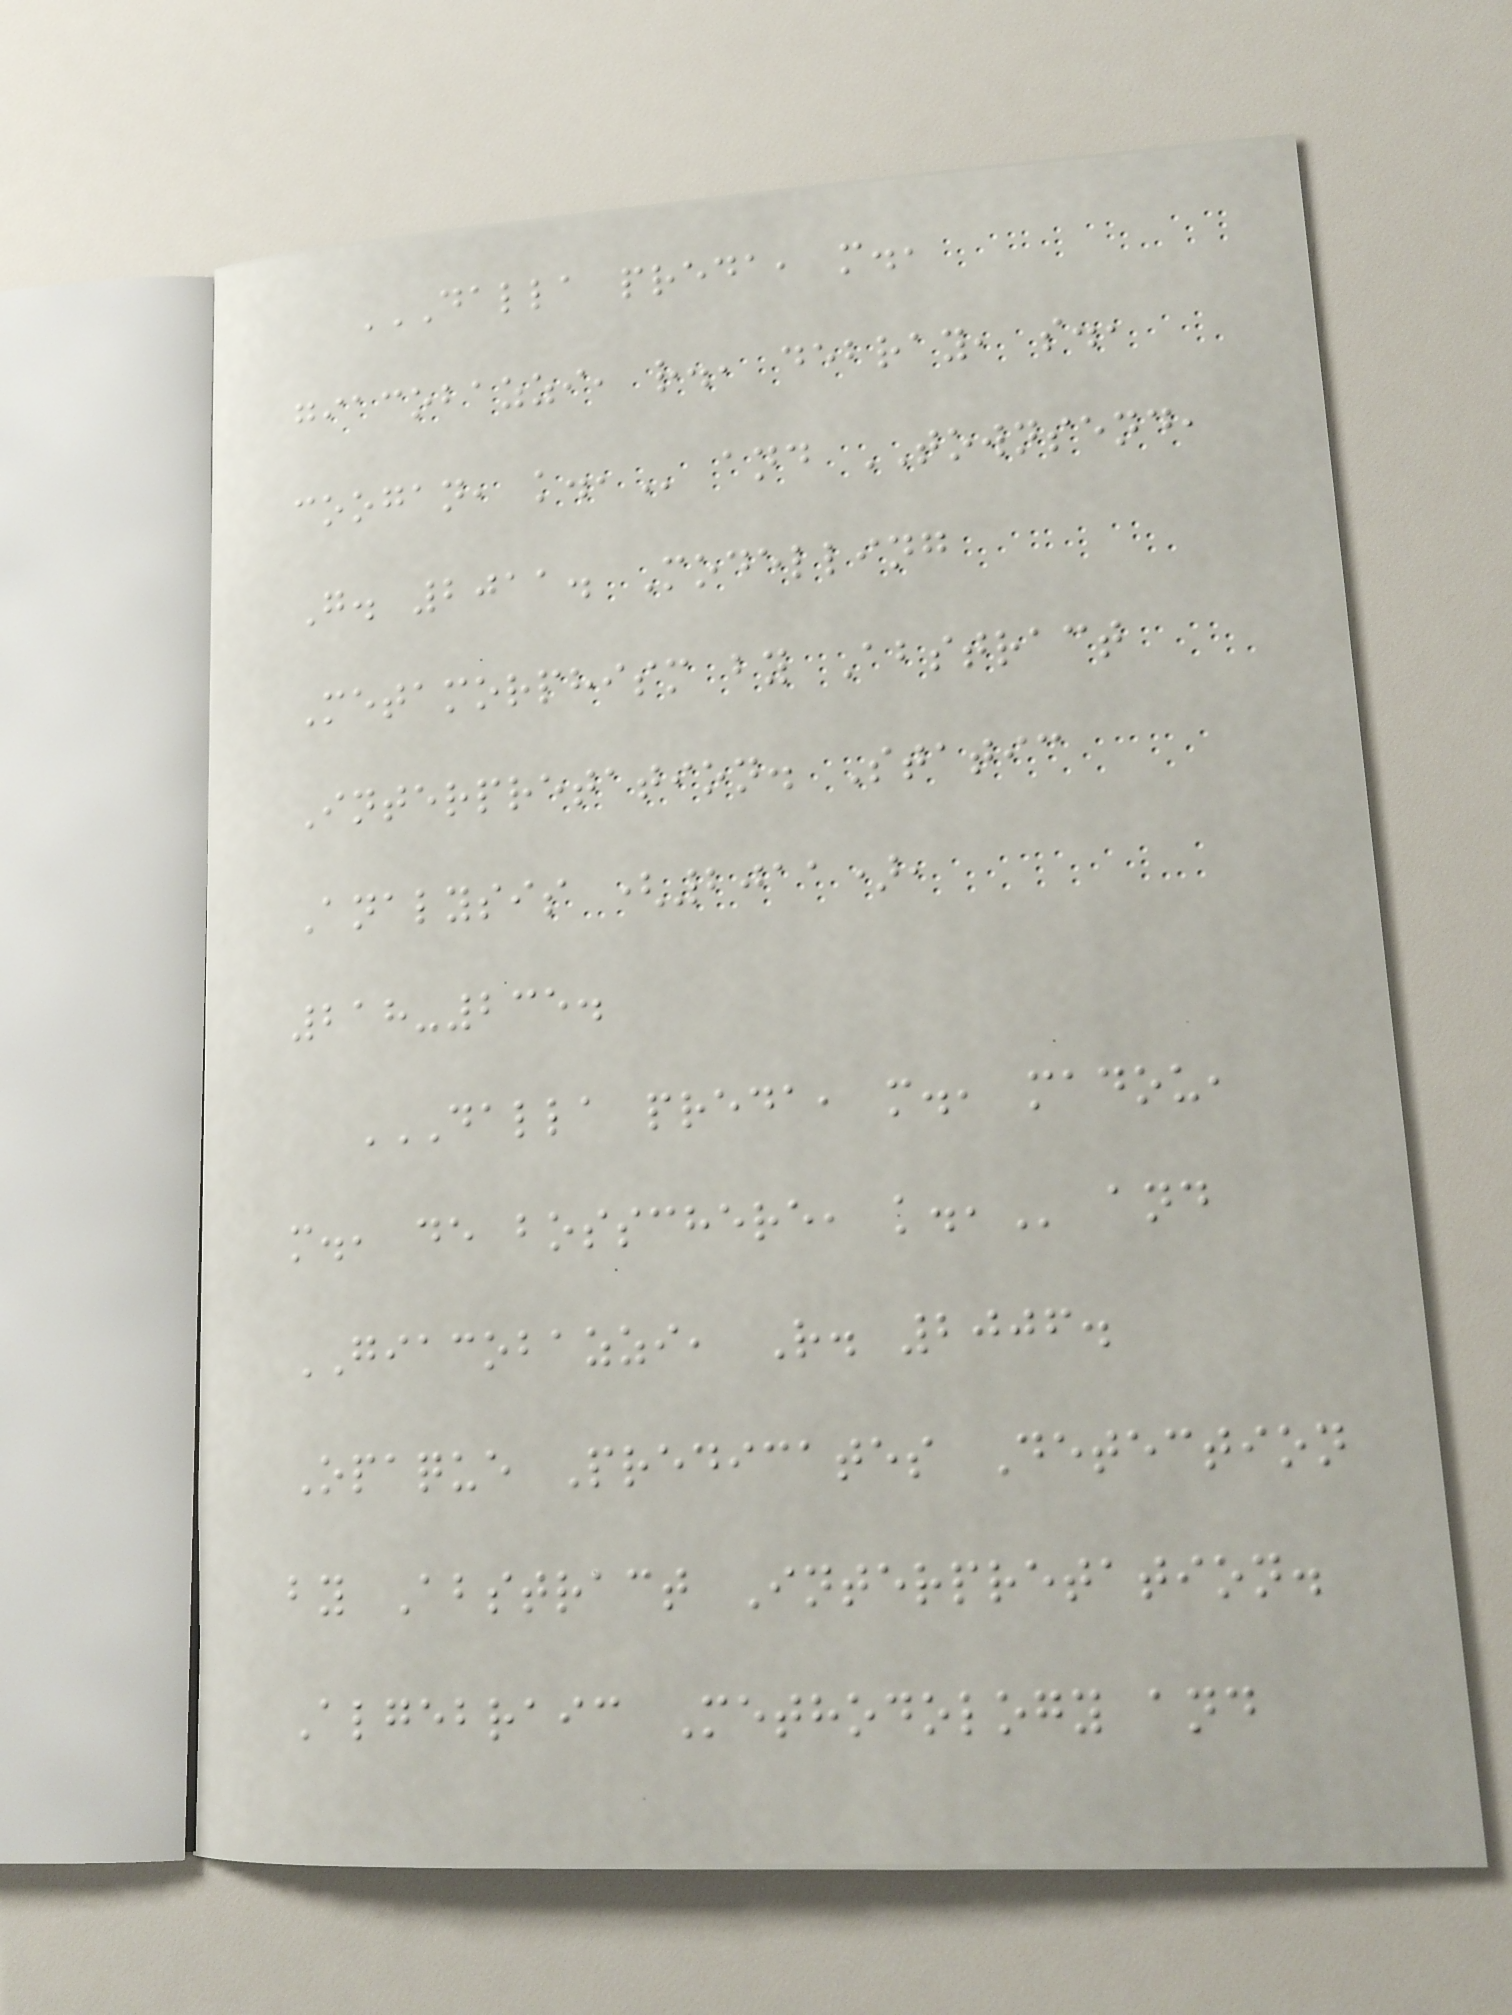DALLA PREDA, M.,
GIACOBAZZI, R., DEBRAY, S.,
COOGAN, K., and TOWNSEND,
G. 2011. Modelling
Metamorphism by Abstract
Interpretation. Static
Analysis (2011),
218-235.
DALLA PREDA, M., MADOU,
M., DE BOSSCHERE, K., and
GIACOBAZZI, R. 2006.
Opaque Predicates Detection
by Abstract Interpretation.
Algebraic Methodology and
